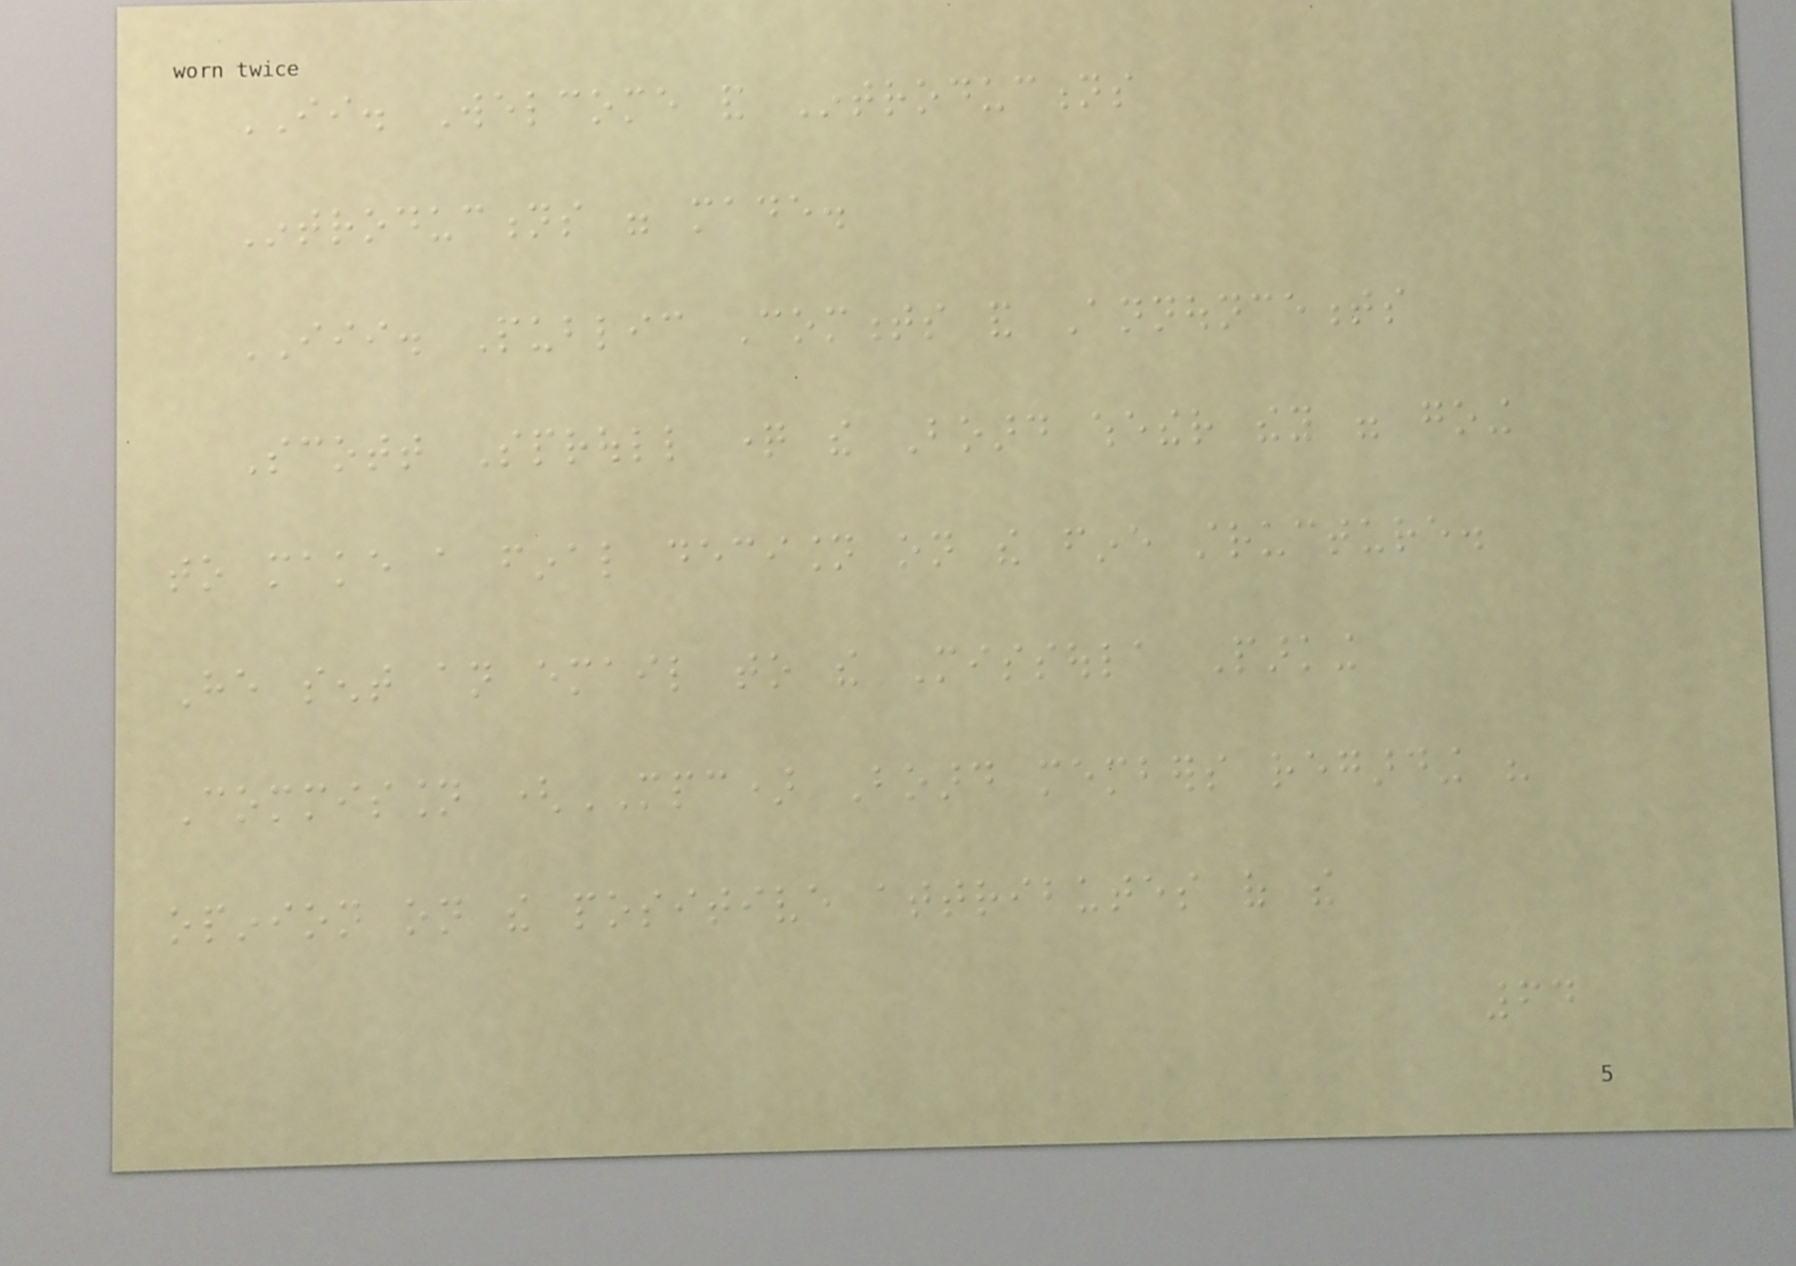II. Welcome and Introductions
Introductions were made.
III. Public Comments and Announcements
Scott Sproull question the Board whether they were going
to make a final decision on the fine structure.
He sent an email to the Missoula Parking
Commission (MPC) Board members regarding his
opinion on the positive attributes of the
64
